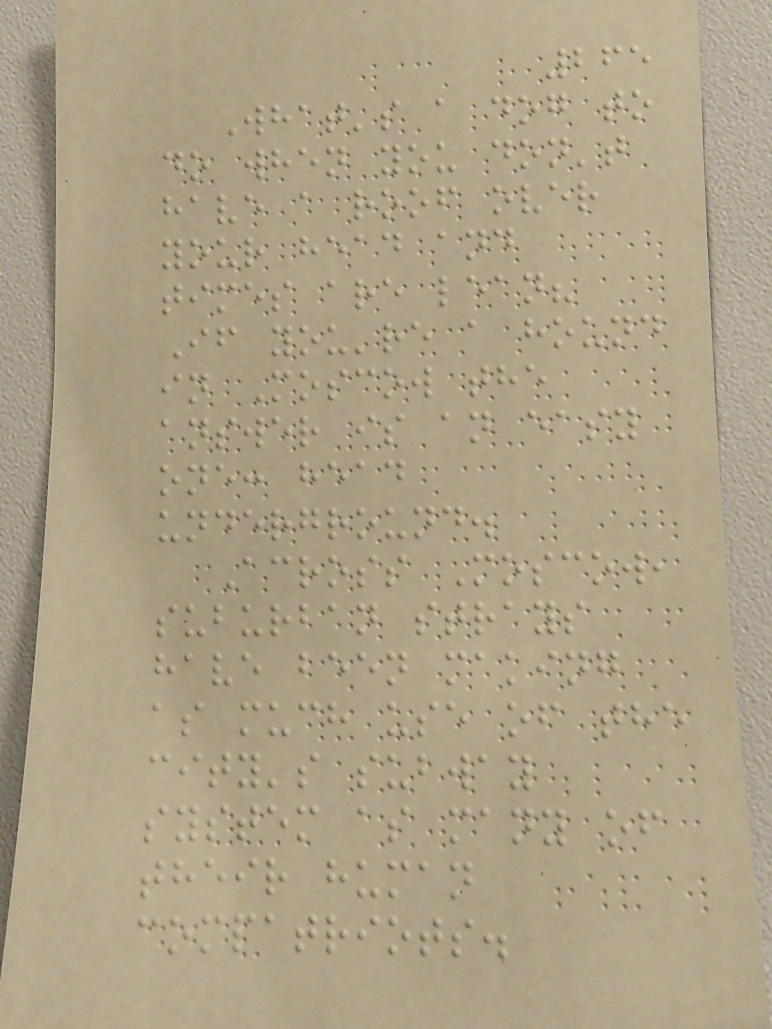265
What's a dog to
do when you don't
have a roof over
your head and
times are lean?
If you're a hound
in Moscow the
answer is an easy
one: head
underground.
Across Moscow,
suburban strays
have been making
as much use of the
city's subway
system as many of
their human
compatriots.
